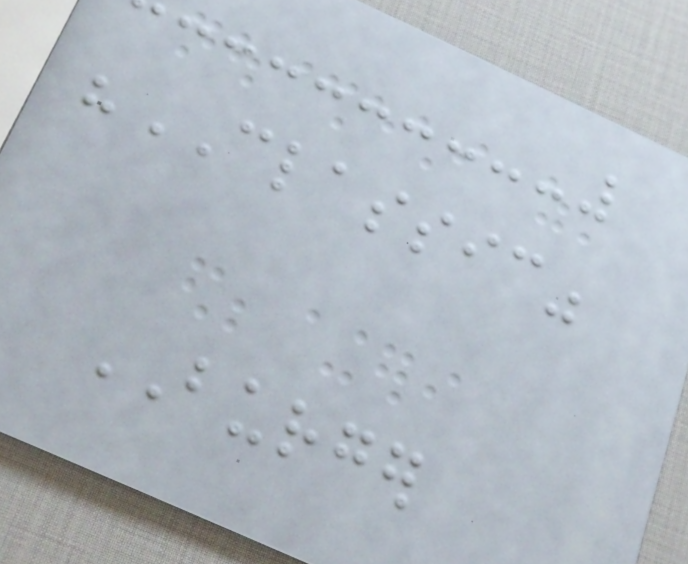"CLASSIC"
BURGER
